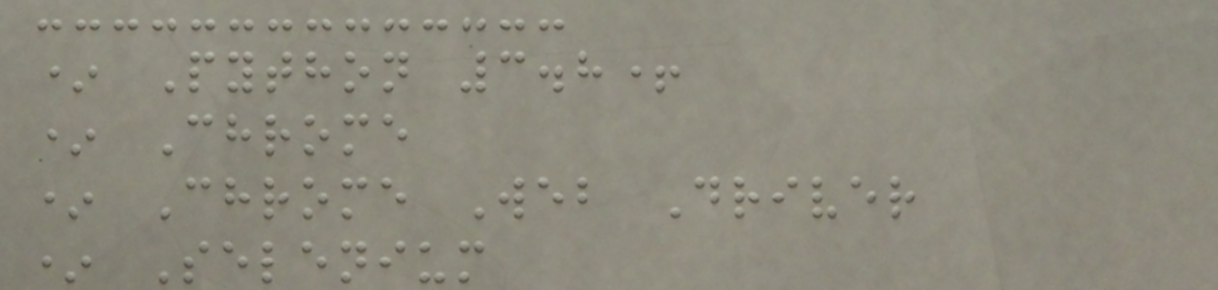* Python 3.8+
* Chrome
* Chrome Web Driver
* Selenium
